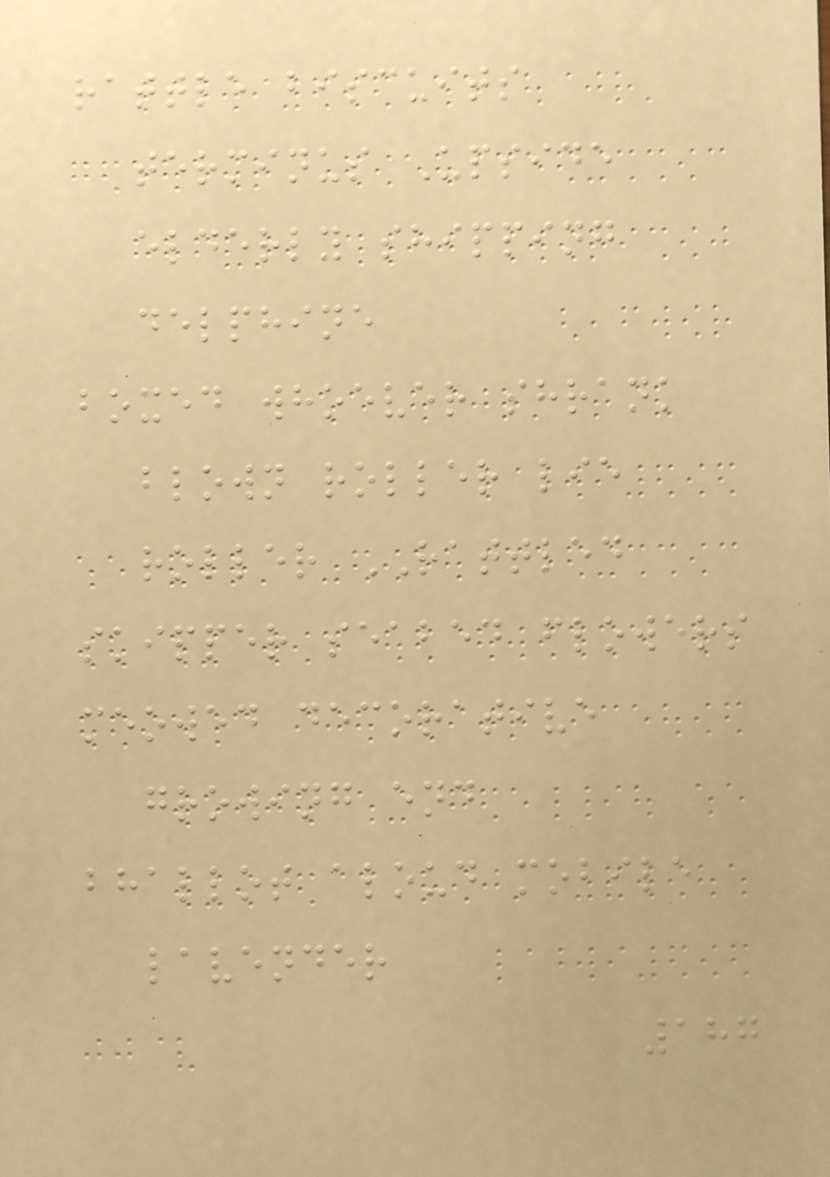rattle biscuits
terminus Upside
elderly shipping
delphine
boxed whoever shrank
blown roller lie
roller RATTLED
skipper seabed flowers
meowed decorative
growing end
bhallot aloud mobile
lavender
187
